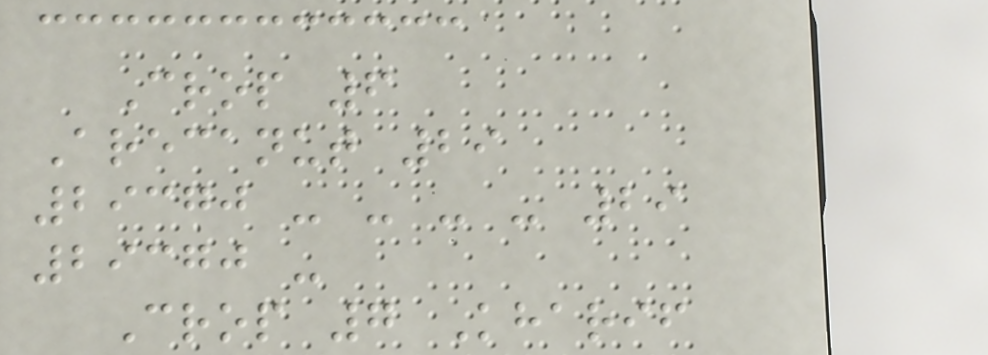Crop 6
Arecanut 29
29370 - - - - 29
29370 -
Crop 7 Kharif
